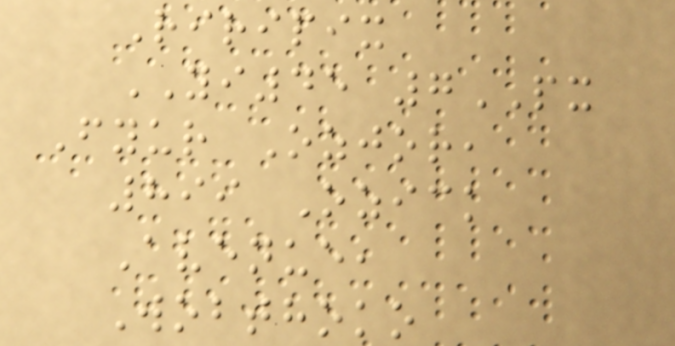Riripix
YI45 7PX
Fyur Ozjor,
899 Ozick
Avenue,
Wobthoko
